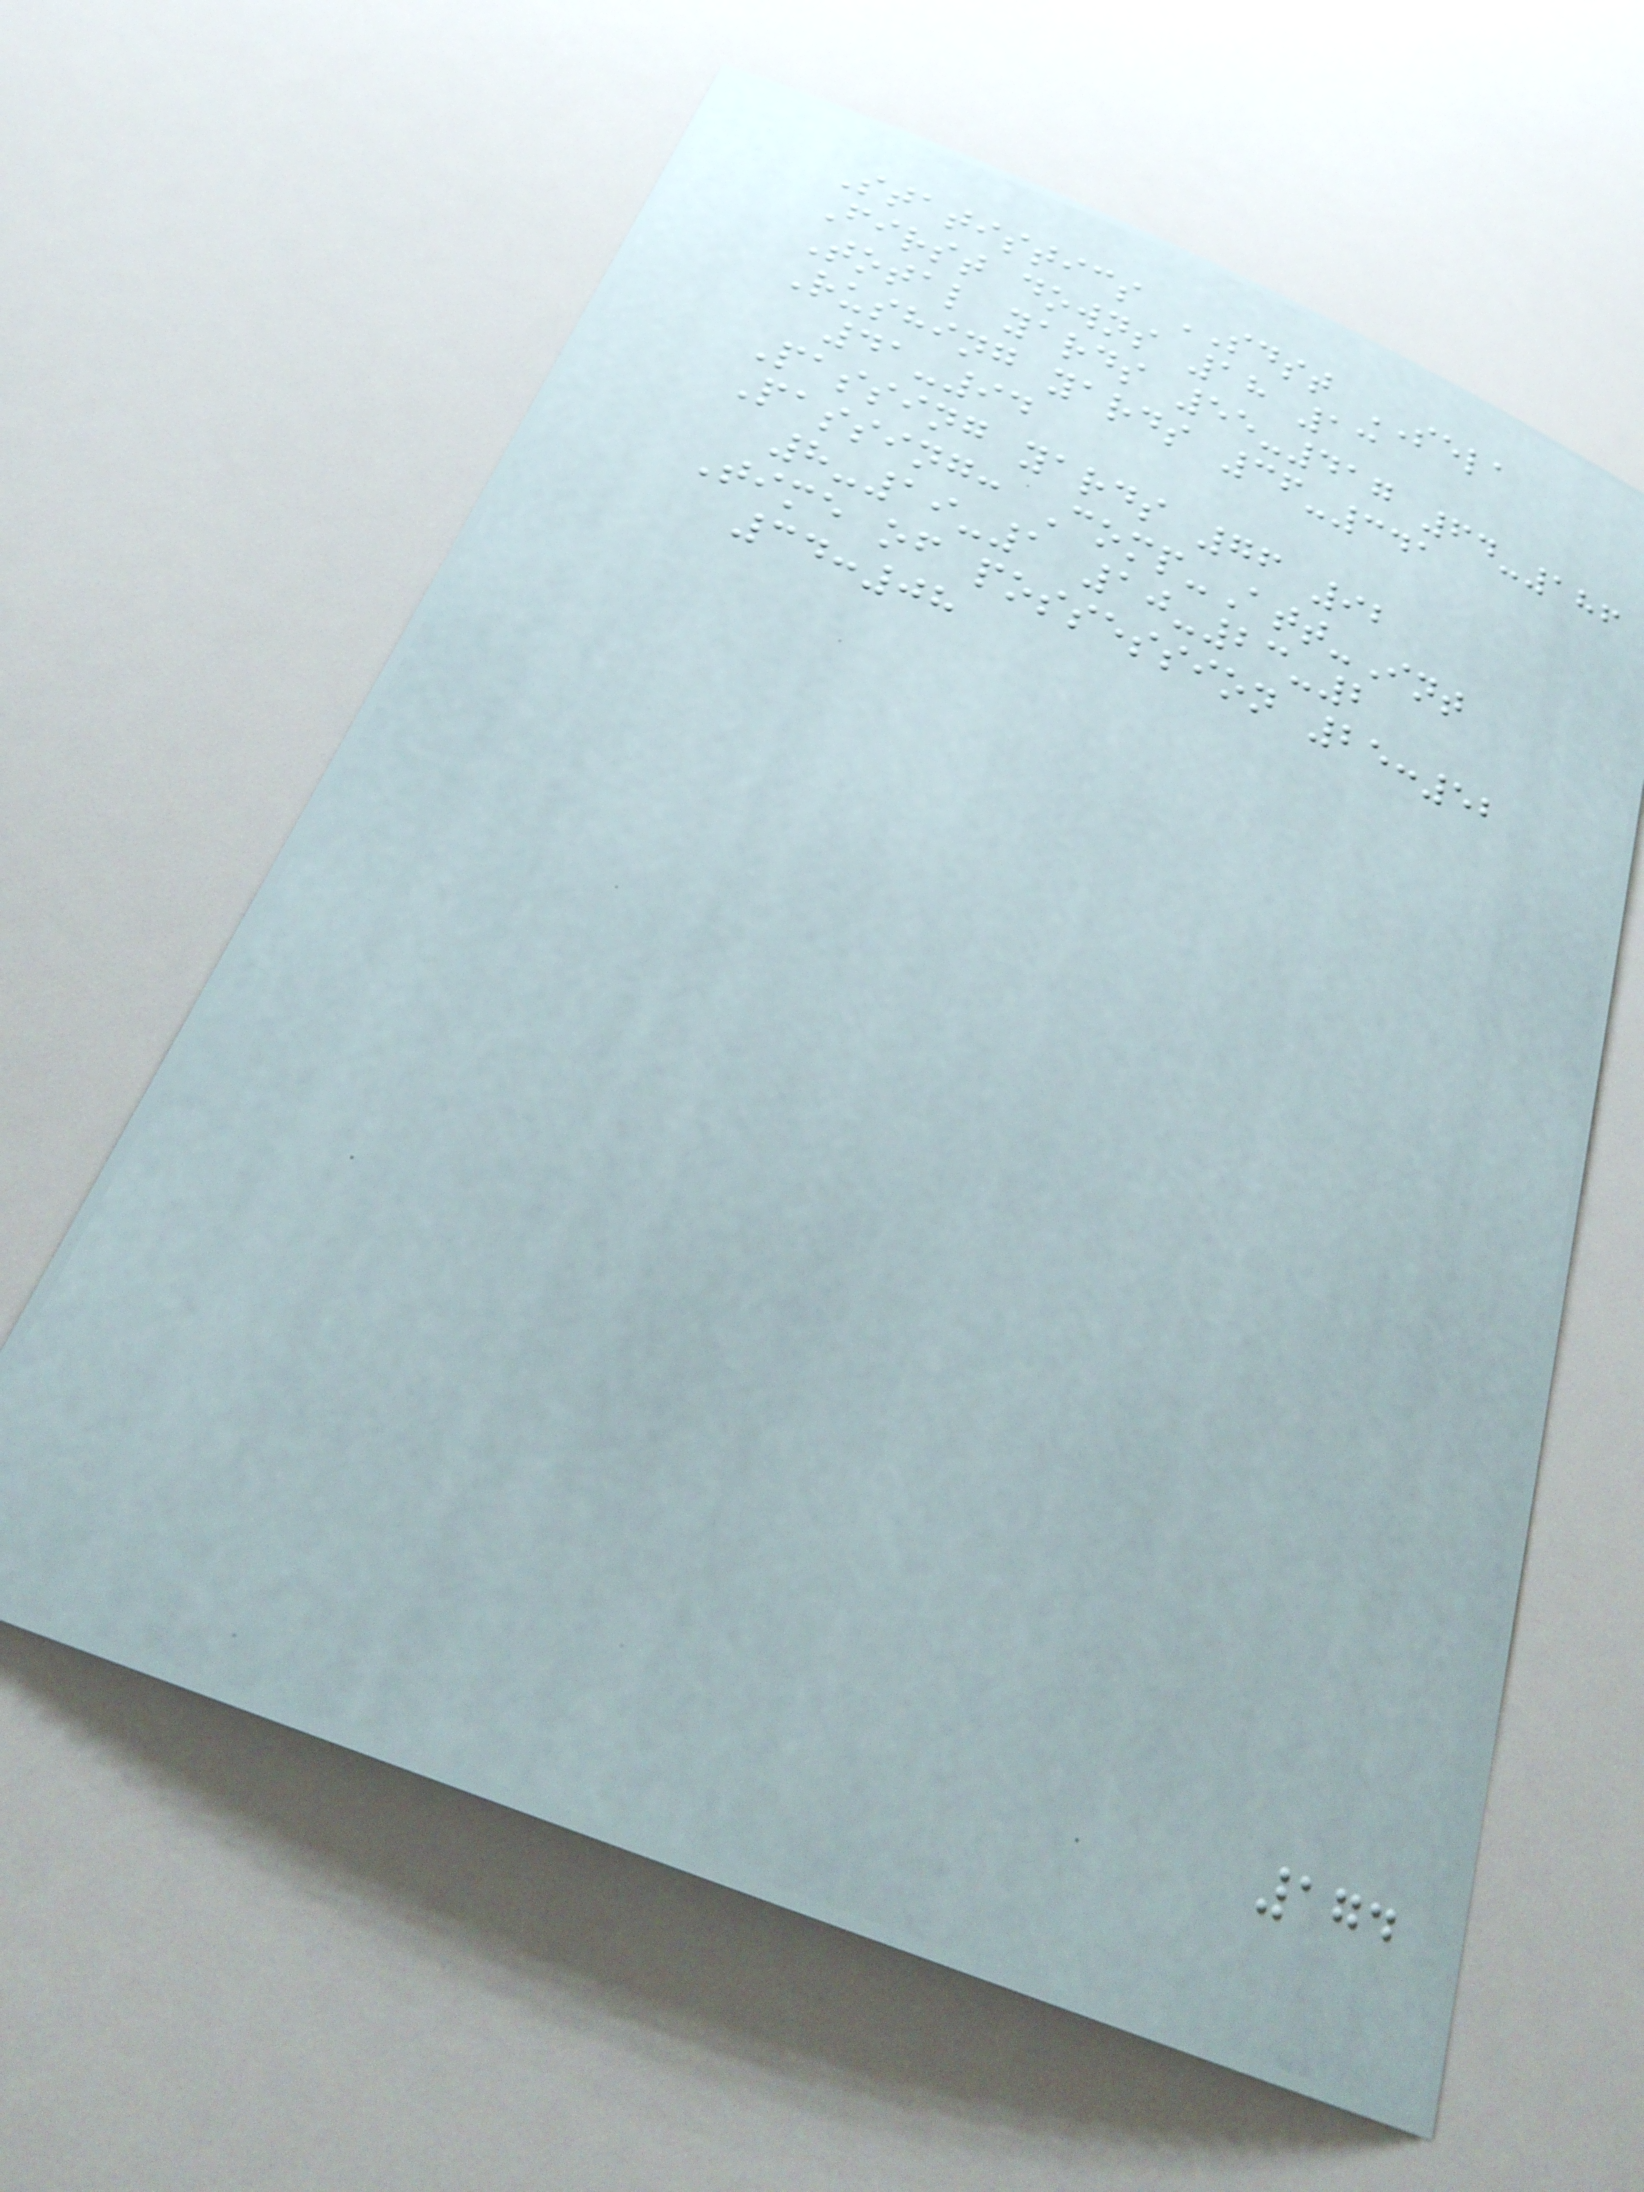Statistics SDST SELA
First downs 18 13
Total yards 55-417 64-186
Rushing yards 36-341
41-94
Passing yards 76 92
Passing: Comp-Att-Int
8-19-1 10-23-2
Time of possession 25:52
34:08
174
